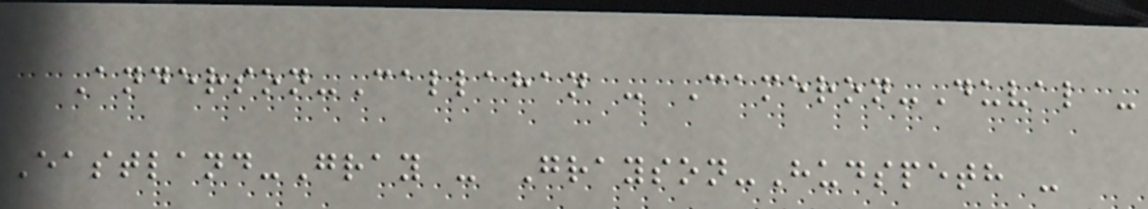Anderson-Callahan - Cameron-Duval -
Eastland-Gray - Grayson-Hudspeth -
